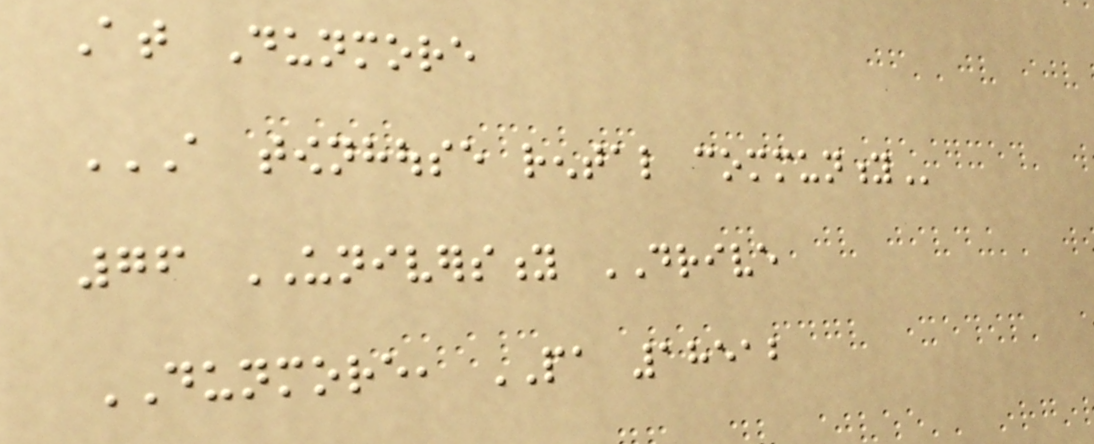At Dunmore
A TOWNHOUSE RENTAL COMMUNITY
76 UNIVERSITY DRIVE
DUNMORE, PA 18512
